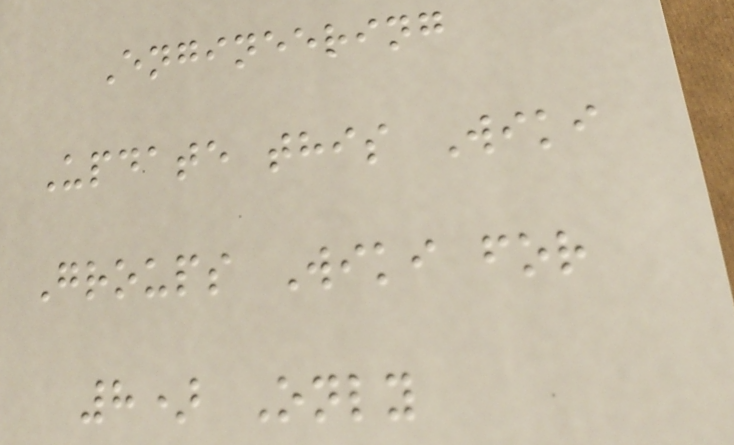Engineering
Update this Wiki
Groups Wiki for
8) Only
